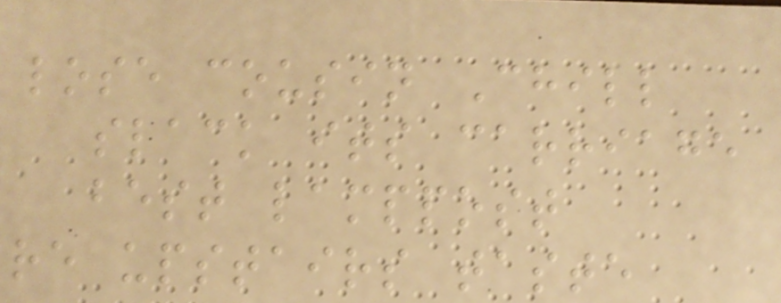lose cousin Chill
slack its carriage
best lamppost
re upstairs taste
